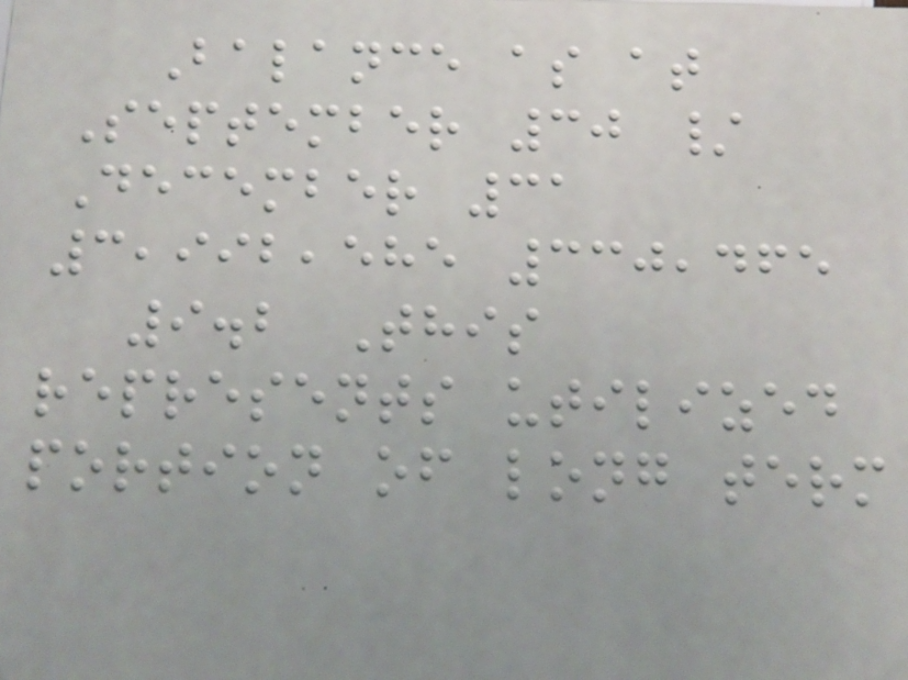Balance as at
September 30 /
December 31
3,992,585 330,465
9.2 This
represents utilized
portion of long term
